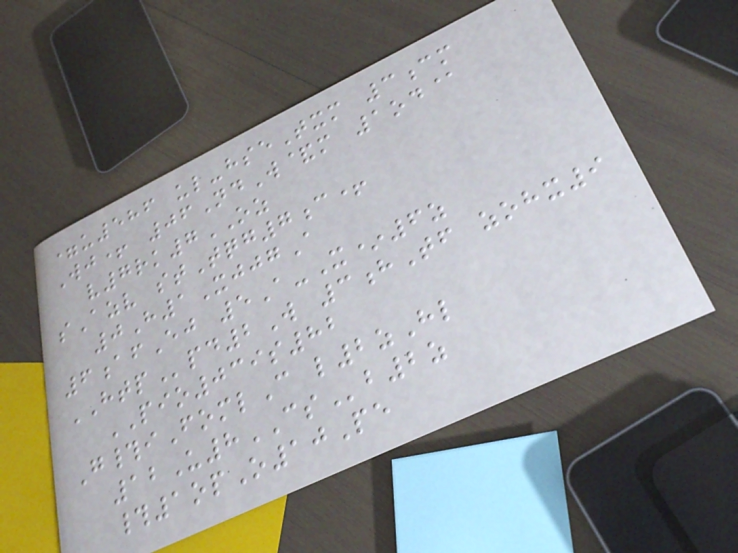=u586 ul-hseTxm 3cm
Wj+ 06NdW&m 1od@
v7rk7OZ
sAzv stTqg7c+
0H1XjjgA
6afEj 5A-X*6z
HTPpd2W 3hTf zohx9
PIO039s82
G#iFomlC l2zHl
12U8CSb2z
#1opO10Pe
